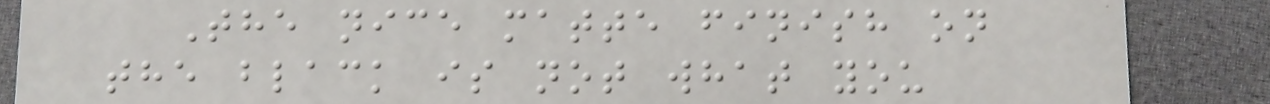The nice matte finish on
the black is not what you
